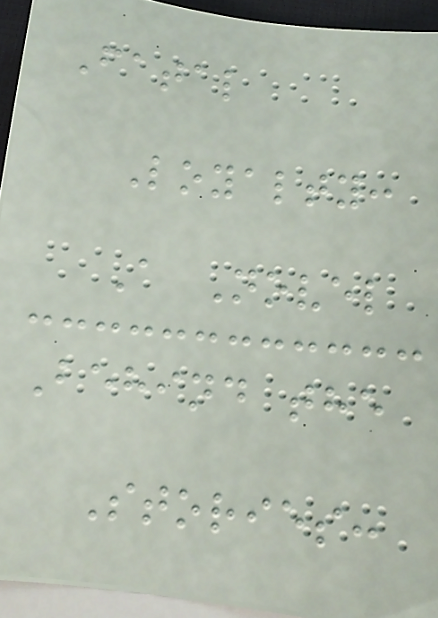Fatal
Loyalty:
A Novel
Behind the
Stories:
